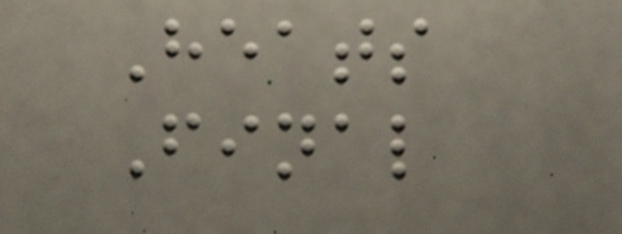Heats
Final
